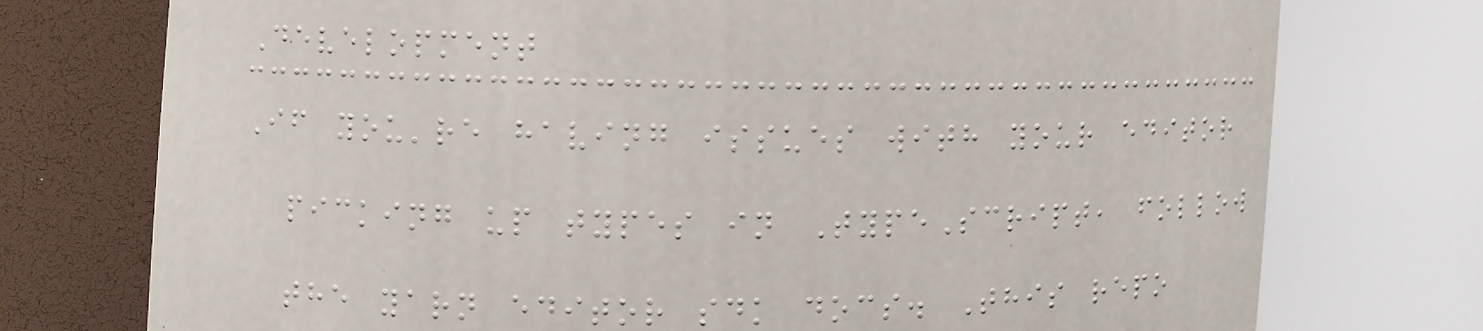Development
If you're having issues with your editor
picking up types in TypeScript, follow
the yarn editor sdk docs. This repo
